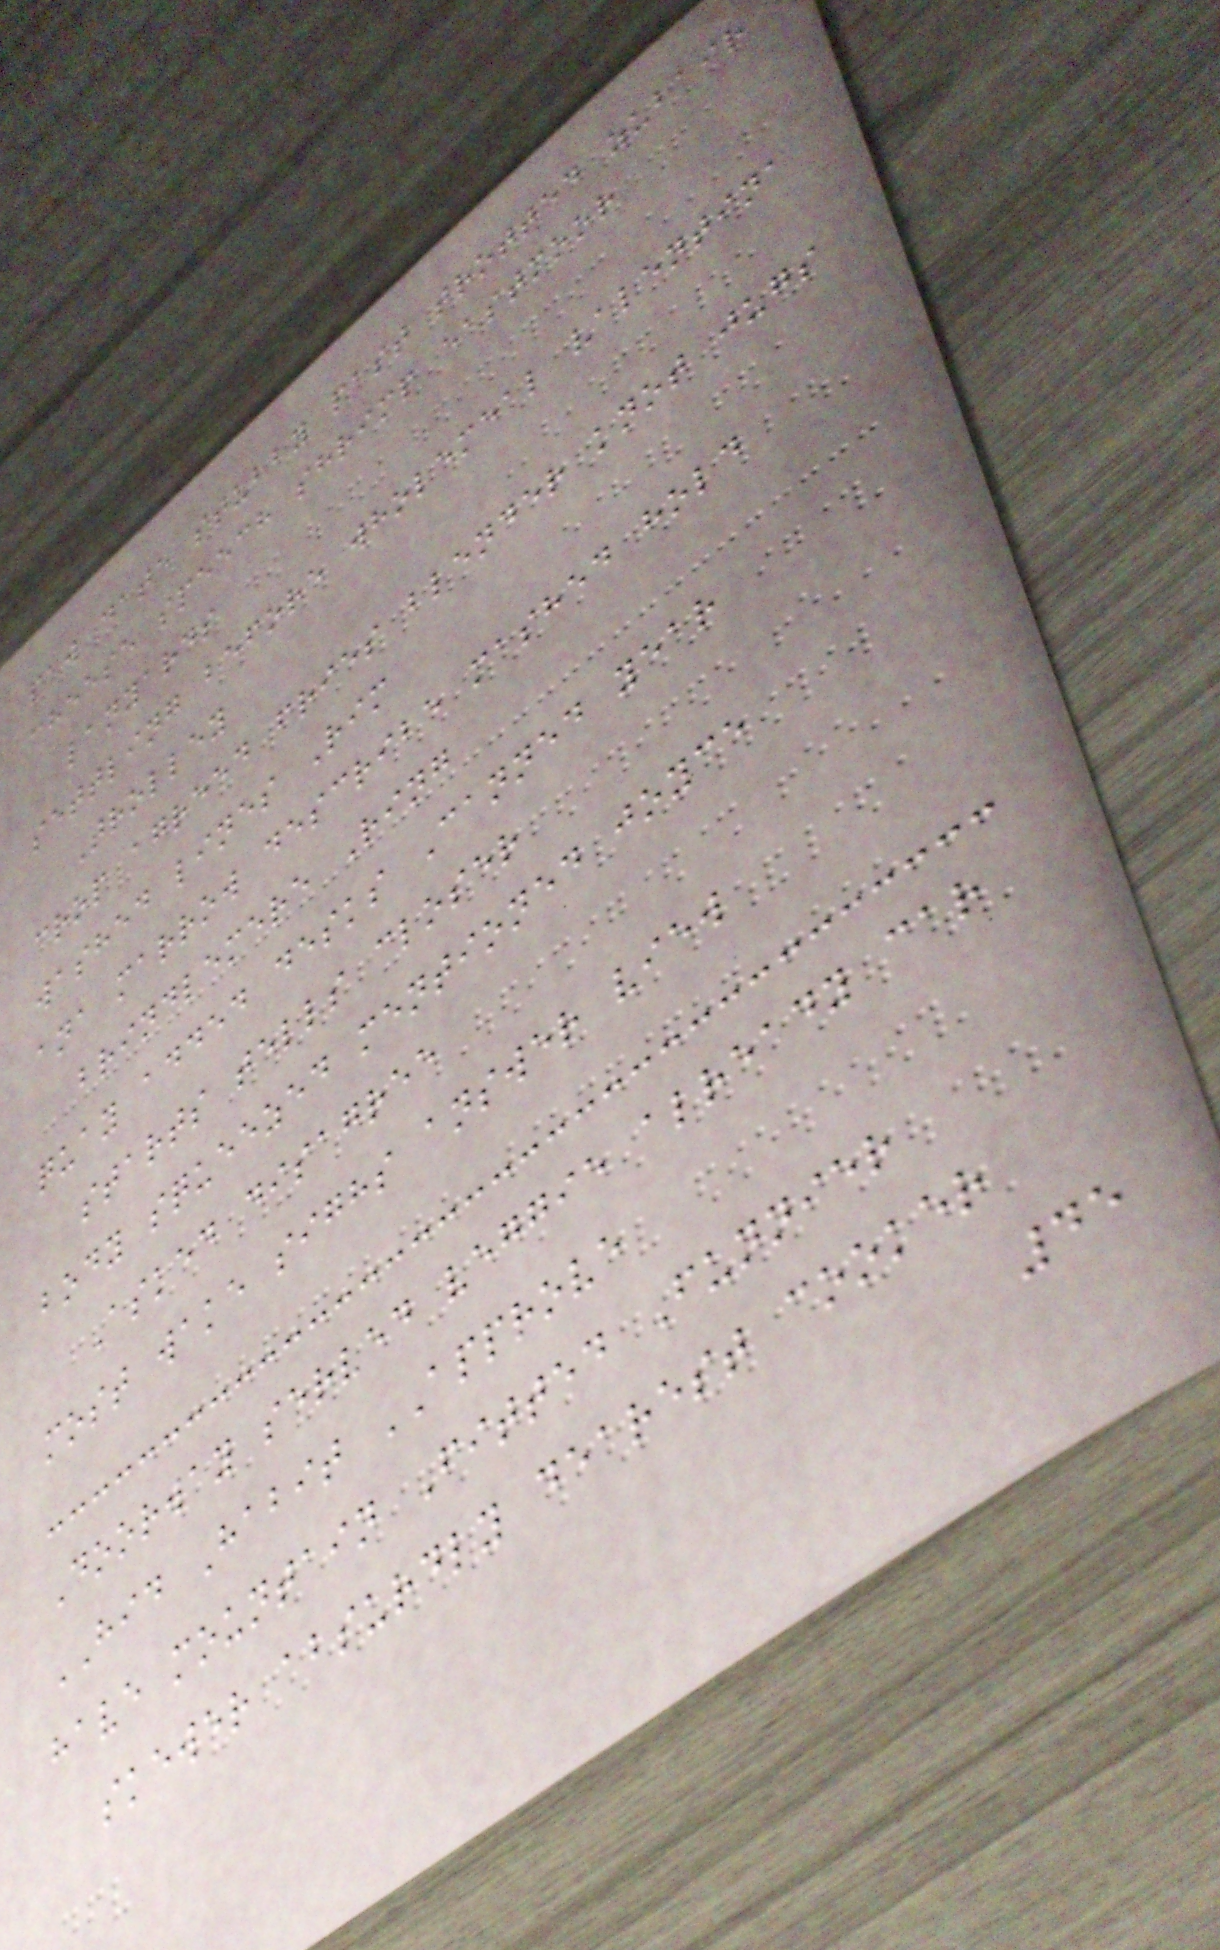paw date stubby past trotted zubair
cheese speech shrimp eastmoor
lanyards
settling before wholemeal valentina
Trolley
crop agreed fries blender knot jugs
washed lines Rim
ana marrow describe mashed hold
brindlemere Ring
quay added desks Canned year
starts tells closer
body squeezed mentioned joyce
Asked disagree
most wake sighs answer view
Doorway served veggie already car
HID Habit APPROVE
have mountain Fitted Funnier
skewer absurdly dearest cooker
45
